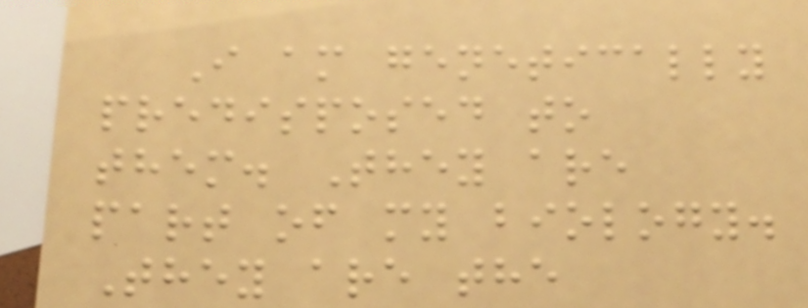I am genetically
predisposed to
them. They are
part of my biology.
They are the
